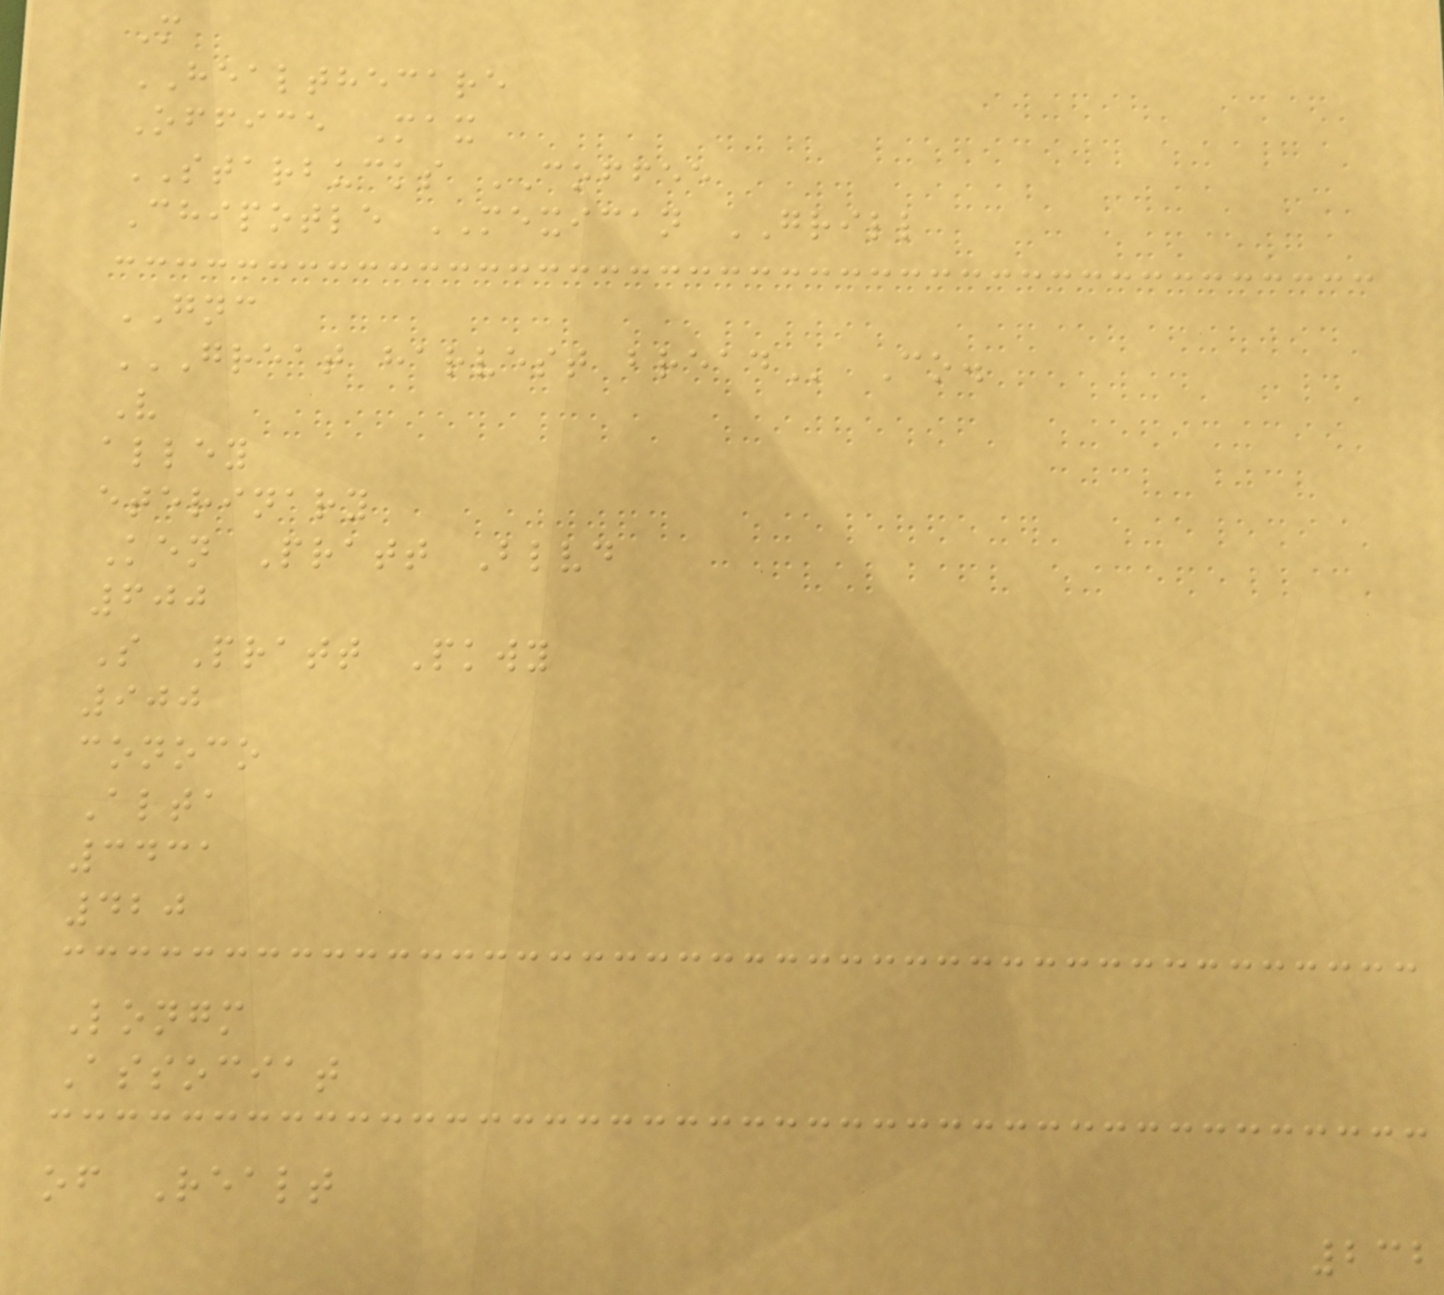M
HEALTHECARE
Office Max
STARBUCKS COFFEE
Chipotle MEXICAN GRILL
GNC
GREAT HARVEST BREAD Co.
V
alley
eterinary
Ken Pratt Blvd
600
S Pratt Pkwy
900
conoco
Alta
3431
420
Longm
Associat
of Realt
232
